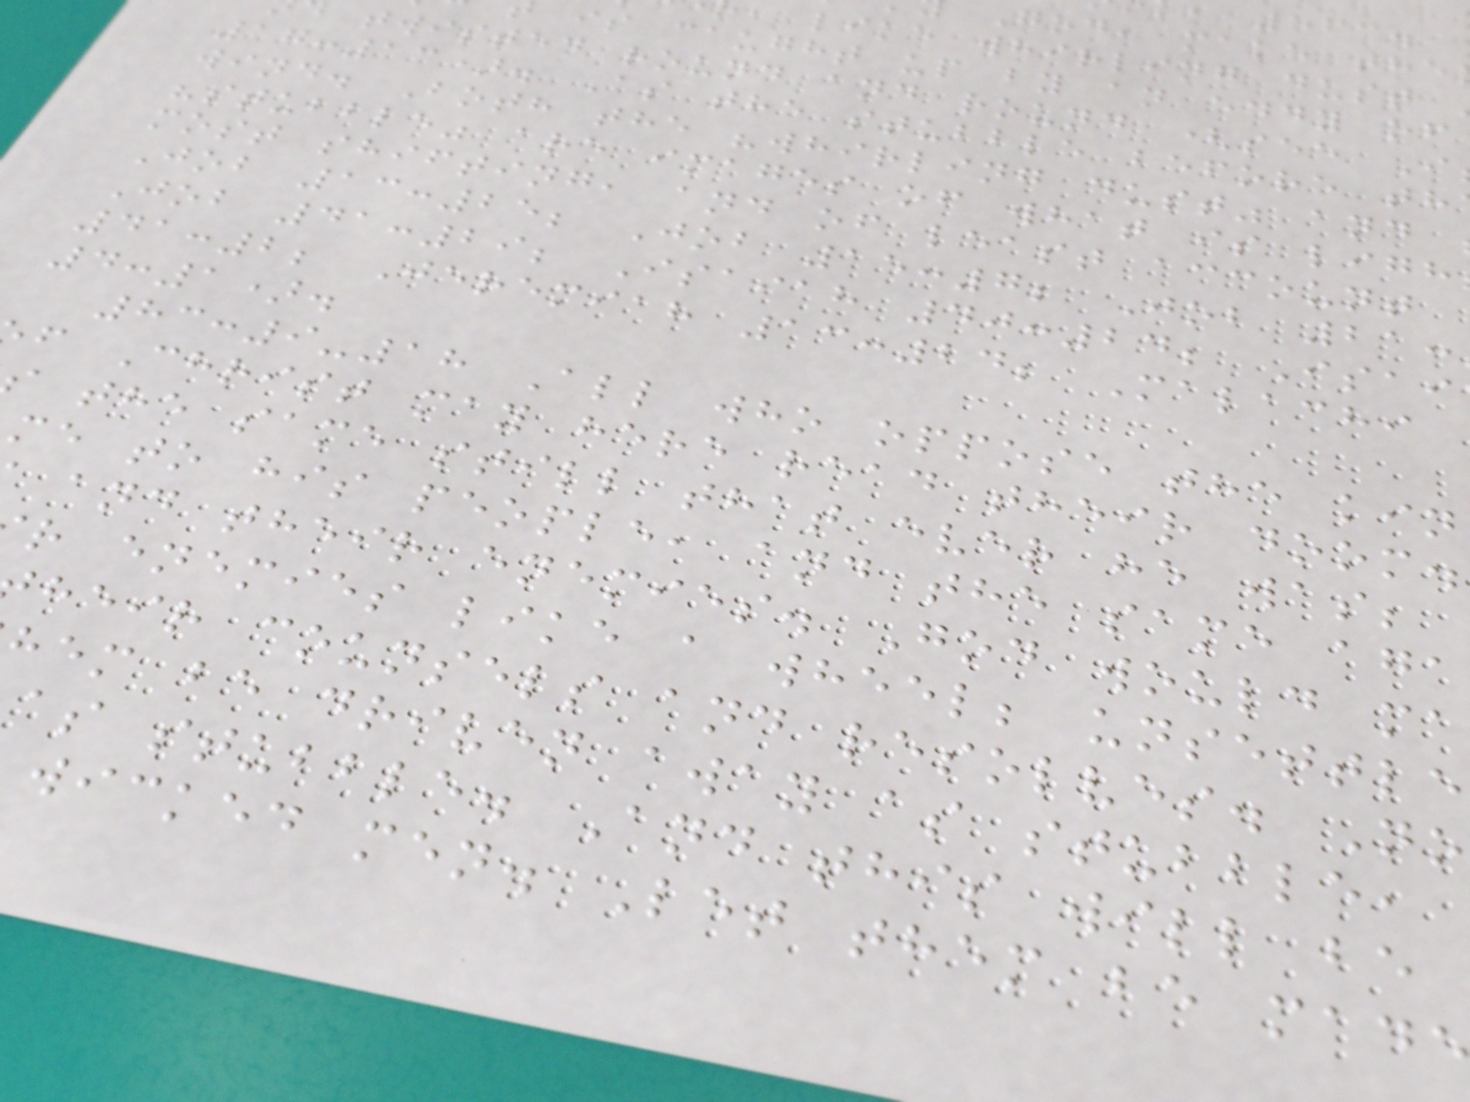God, make the
, like whirling dust
is caught up by an eddy of
twisted round and round (see I
17:13). As the stubble before th
wind. Both the "whirling dust" and
"stubble" are images of what is ligh
most shifting, and of least account
Job 13:25; Job 15:7; Job 21:
Job 41:29; Isaiah 40:24; Isai
41:2; Jeremiah 13:24; Malachi
4:1).
83:9-18 All who oppose the kin
f Christ may here read their doom.
the same still that ever he was;
me to his people, and the same aga
and their enemies. God would ma
r enemies like a wheel; unsettle
heir counsels and resolves. No
hem be driven away as stubble,
as stubble. And this will be
wicked men. Let them be made
